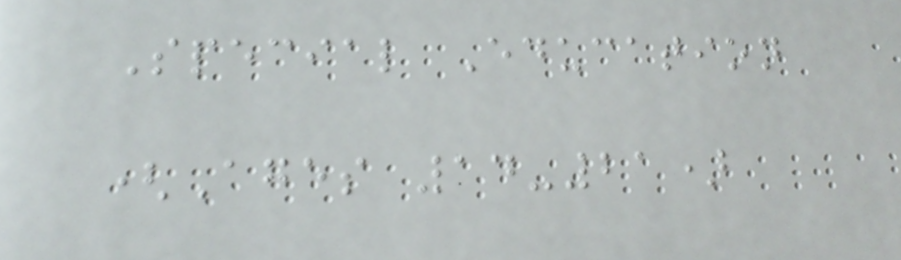Special Education
(Ages 14-21)
